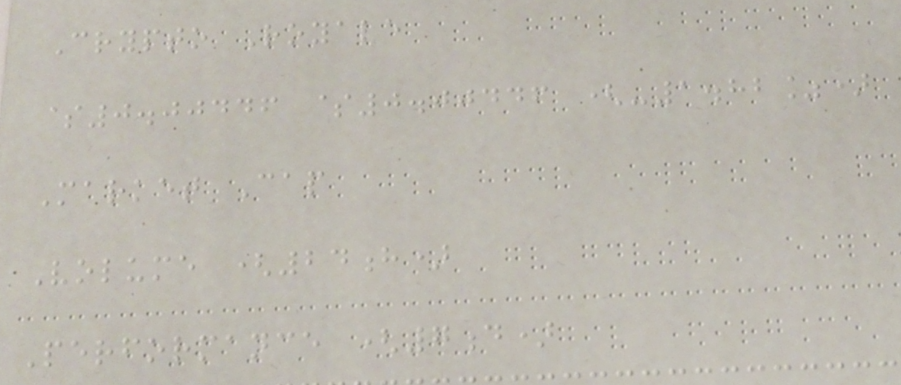Crypto Royale
$0.00446 $0.00446 (-1.82%)
Market Cap
Volume (24h)
Performance (7d)
